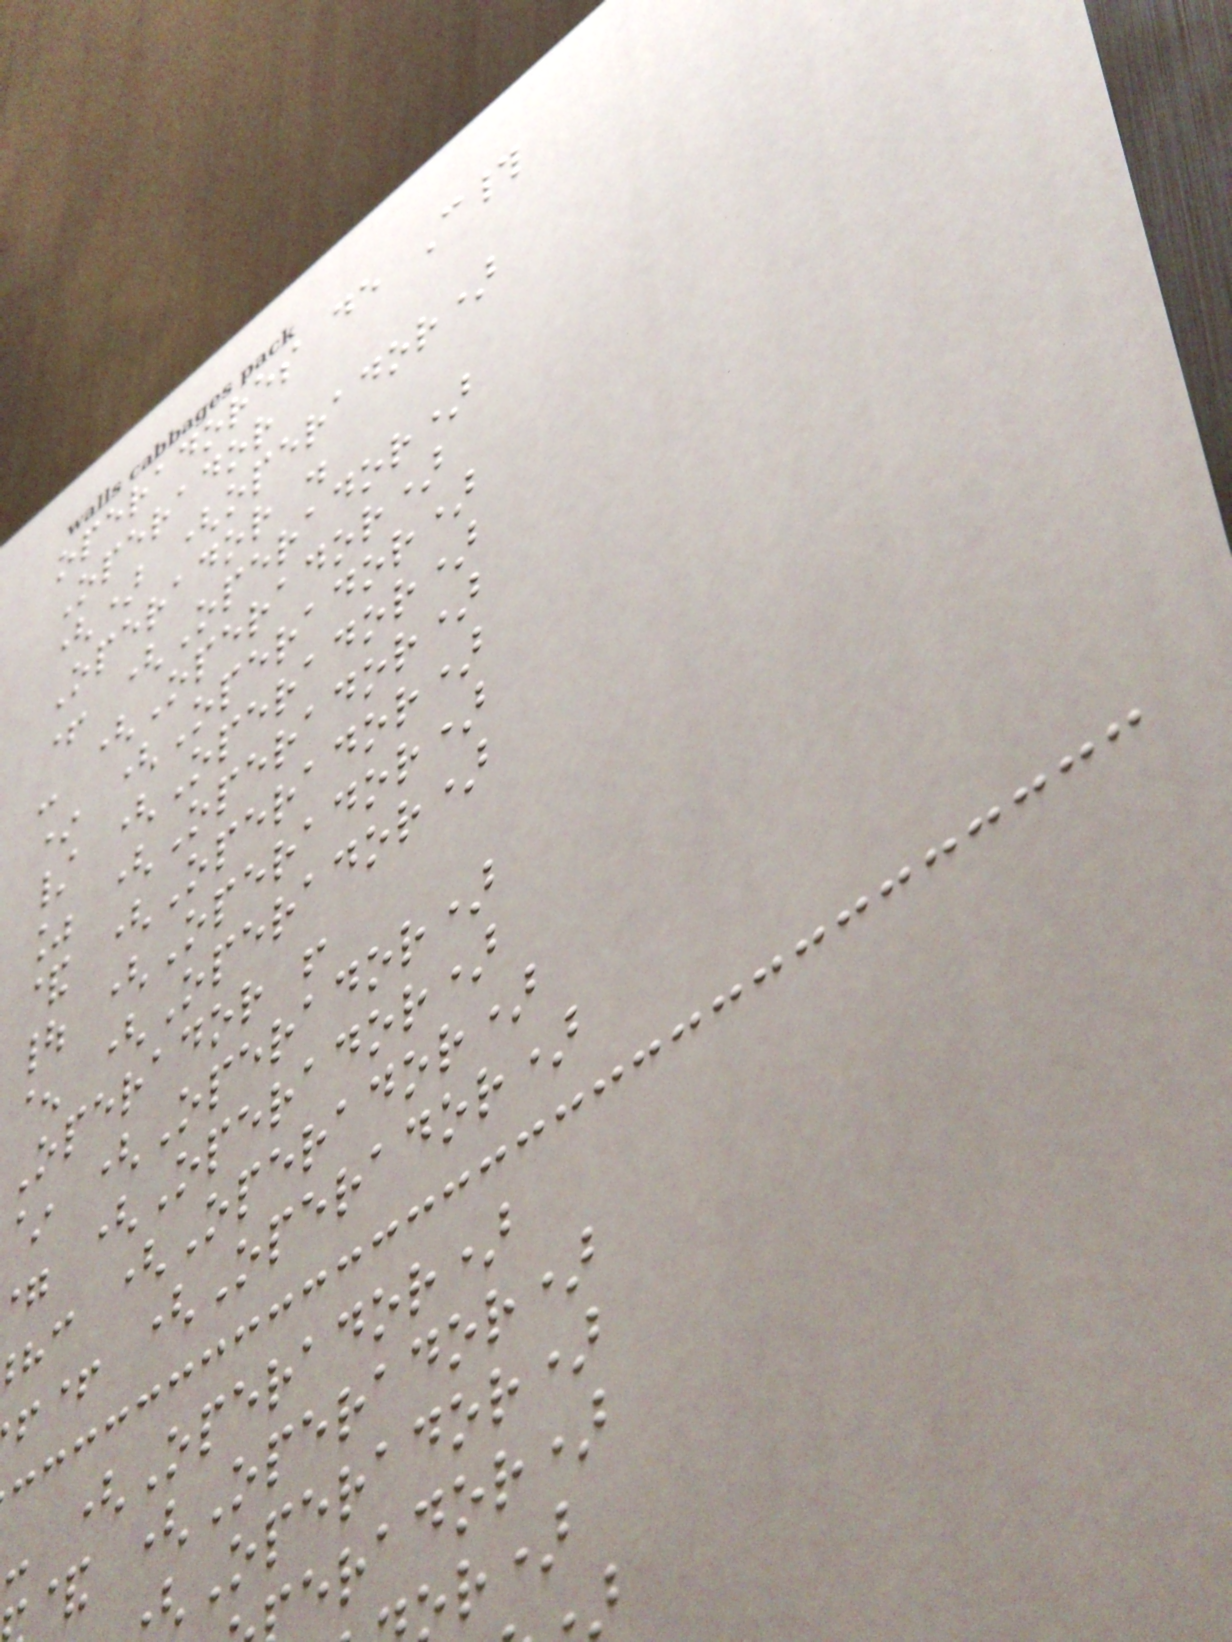operadores de C#
Operador
() (operador)
Operador .
+ (Operador)
- (Operador)
* (Operador)
/ (Operador)
% (Operador)
& (Operador)
| (Operador)
^ (Operador)
Operador !
~ (Operador)
(Operador)
: (Operador)
+ (Operador)
- (Operador)
& (Operador)
Operador)
erador)
